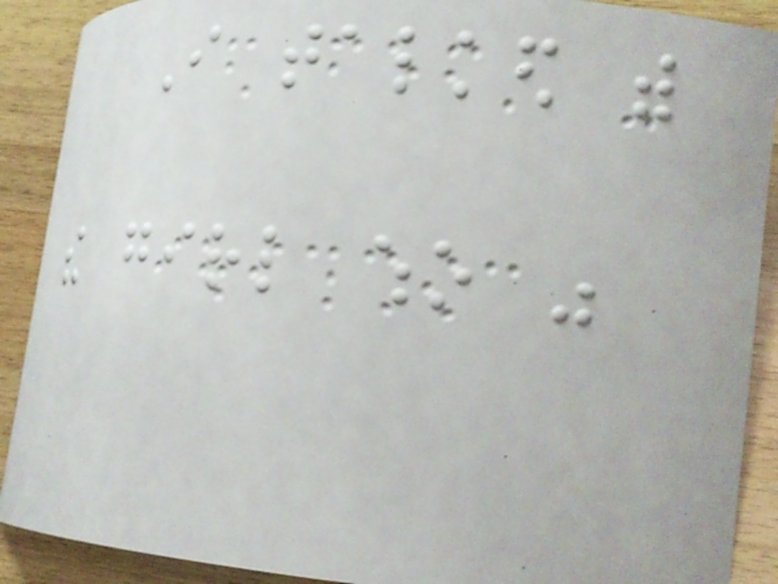I talked with
the girl who was
